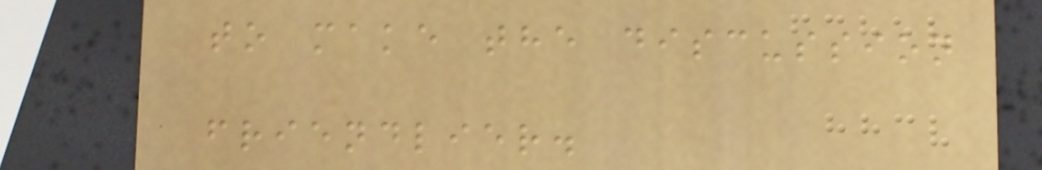to make the discussion
friendlier.
